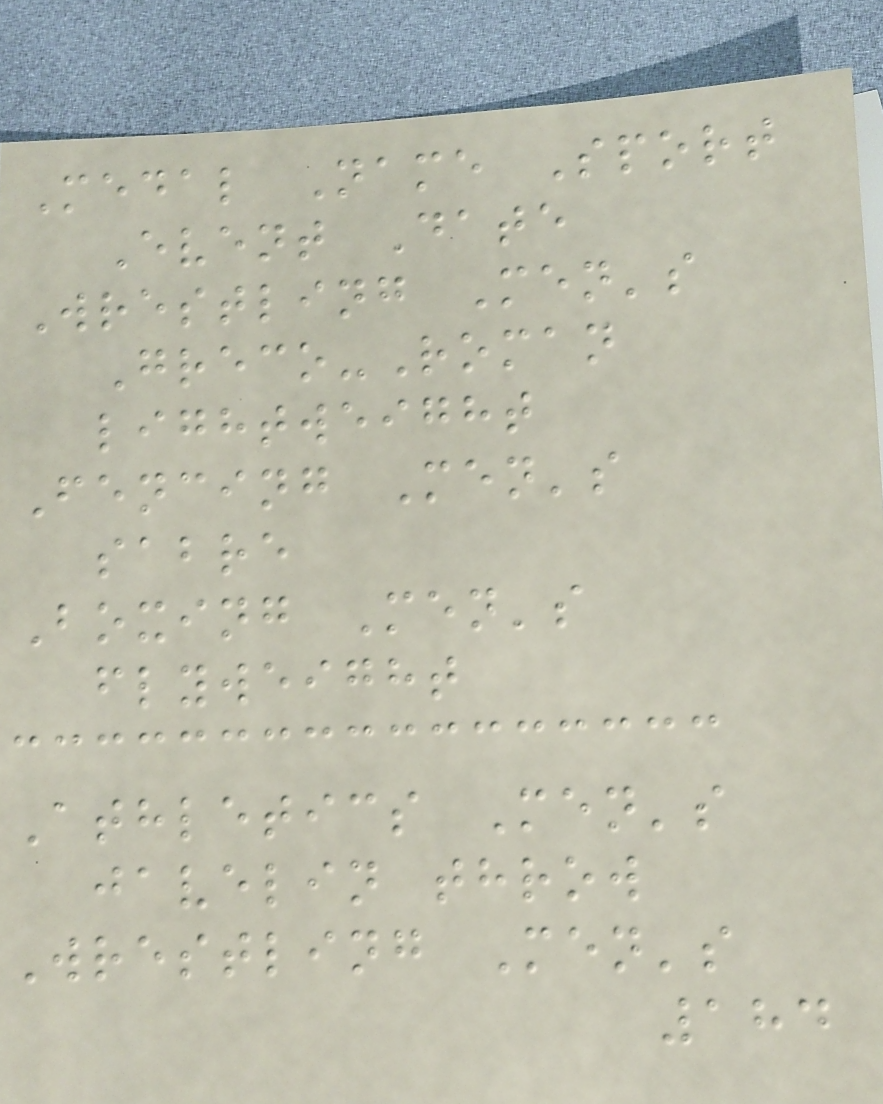Medal Name Sport
Event Date
Wrestling Men's
Greco-Roman
lightweight
Fencing Men's
sabre
Boxing Men's
flyweight
Athletics Men's
javelin throw
Wrestling Men's
184
